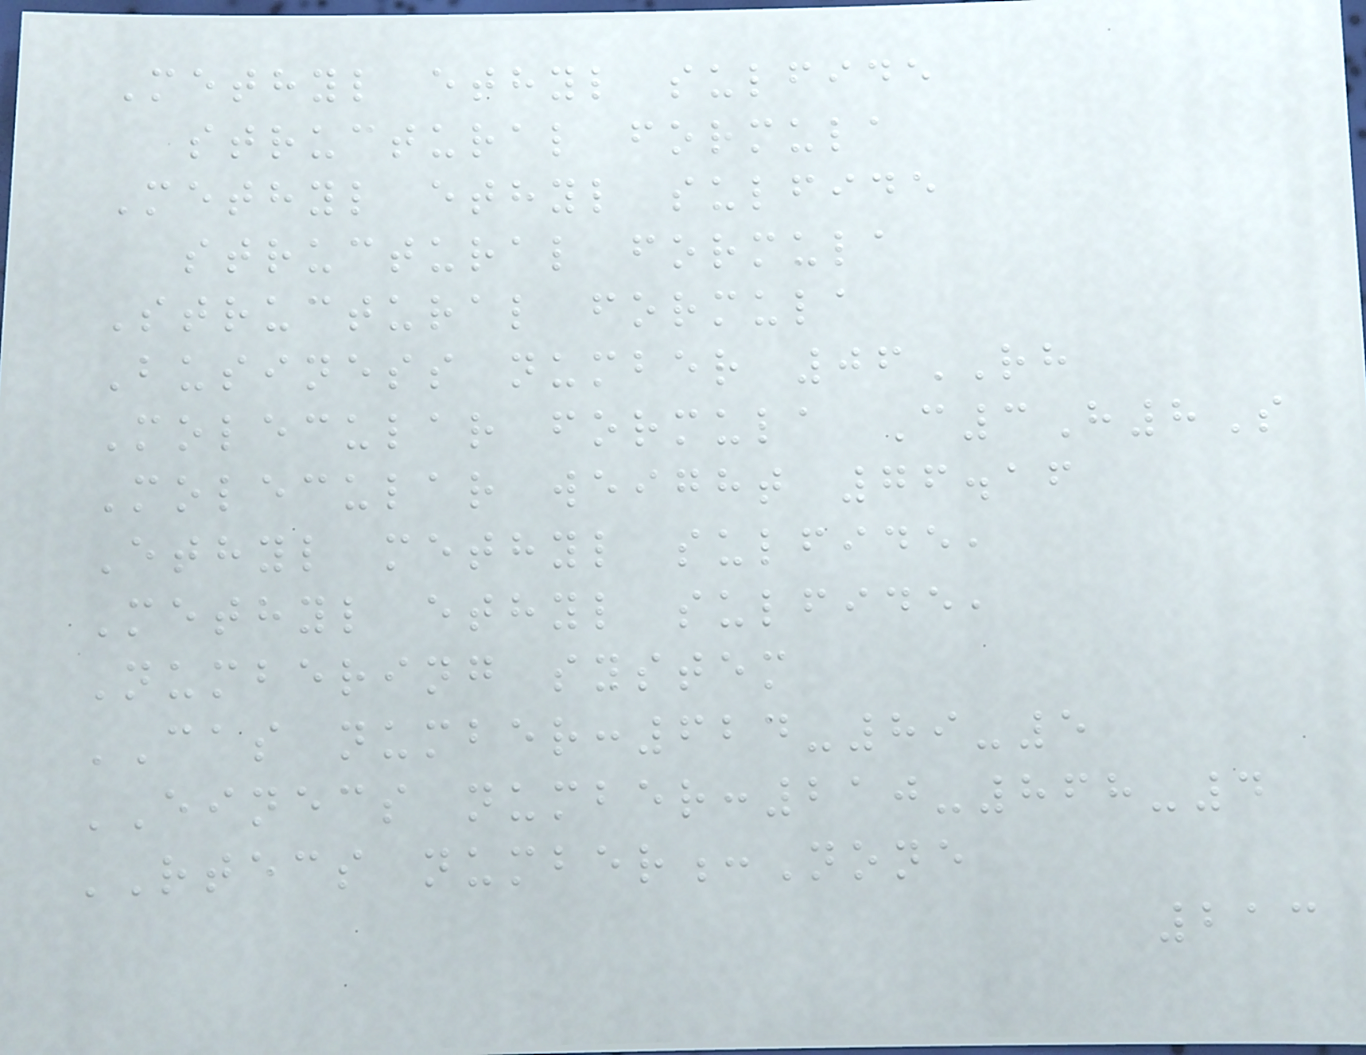Methyl ethyl sulfide
structural formula
Methyl ethyl sulfide
structural formula
Structural formula
Business number 06RH
Molecular formula C3H8S
Molecular weight 76.16
Ethyl methyl sulfide,
Methyl ethyl sulfide,
Numbering system
CAS number:624-89-5
EINECS number:210-868-4
RTECS number:None
213
